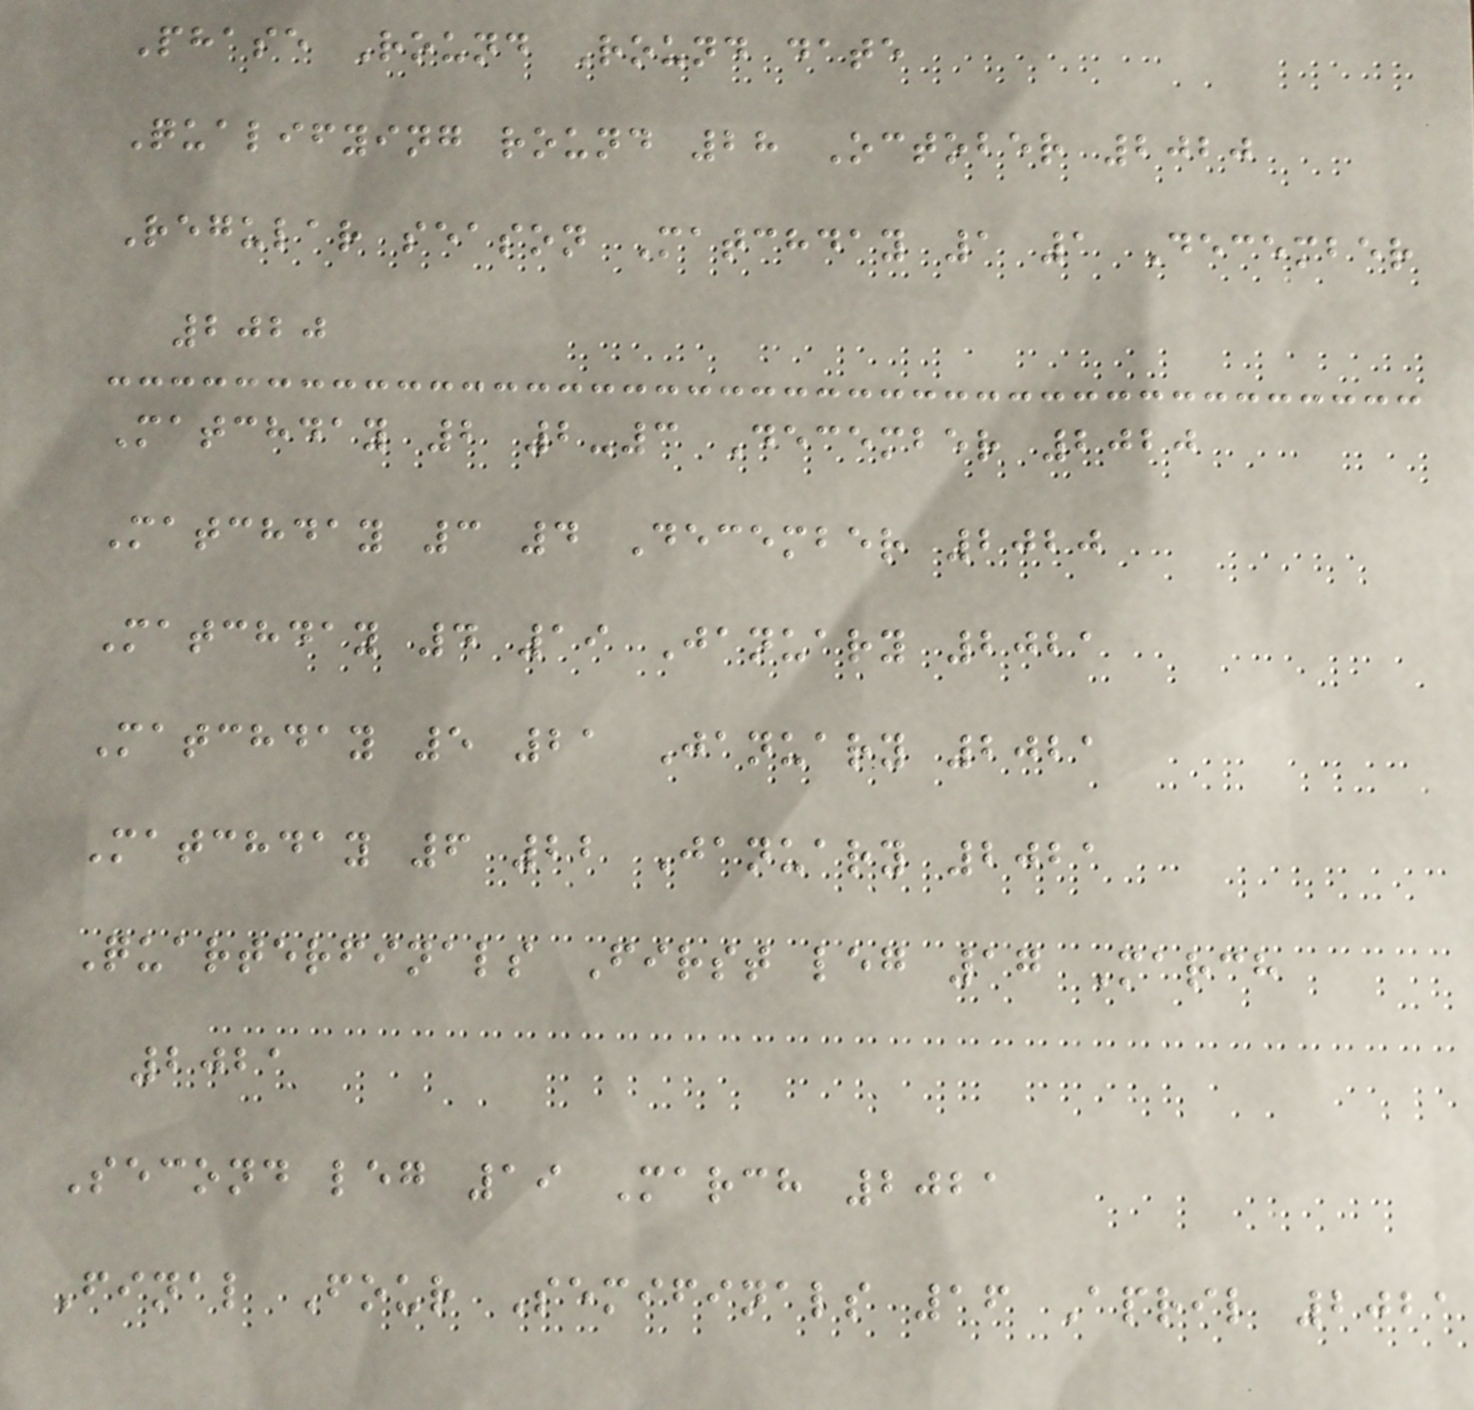Phase Round Round date
Qualifying round 28 October 2020
Regular season Matchday 1 1 December
2020
Matchday 2 2-3 December 2020
Matchday 3 4 December 2020
Matchday 4 19 January 2021
Matchday 5 21 January 2021
Matchday 6 22 January 2021
Quarterfinals First leg 17 March
2021
Second leg 19 March 2021
Final Four Semifinals 16 April 2021
